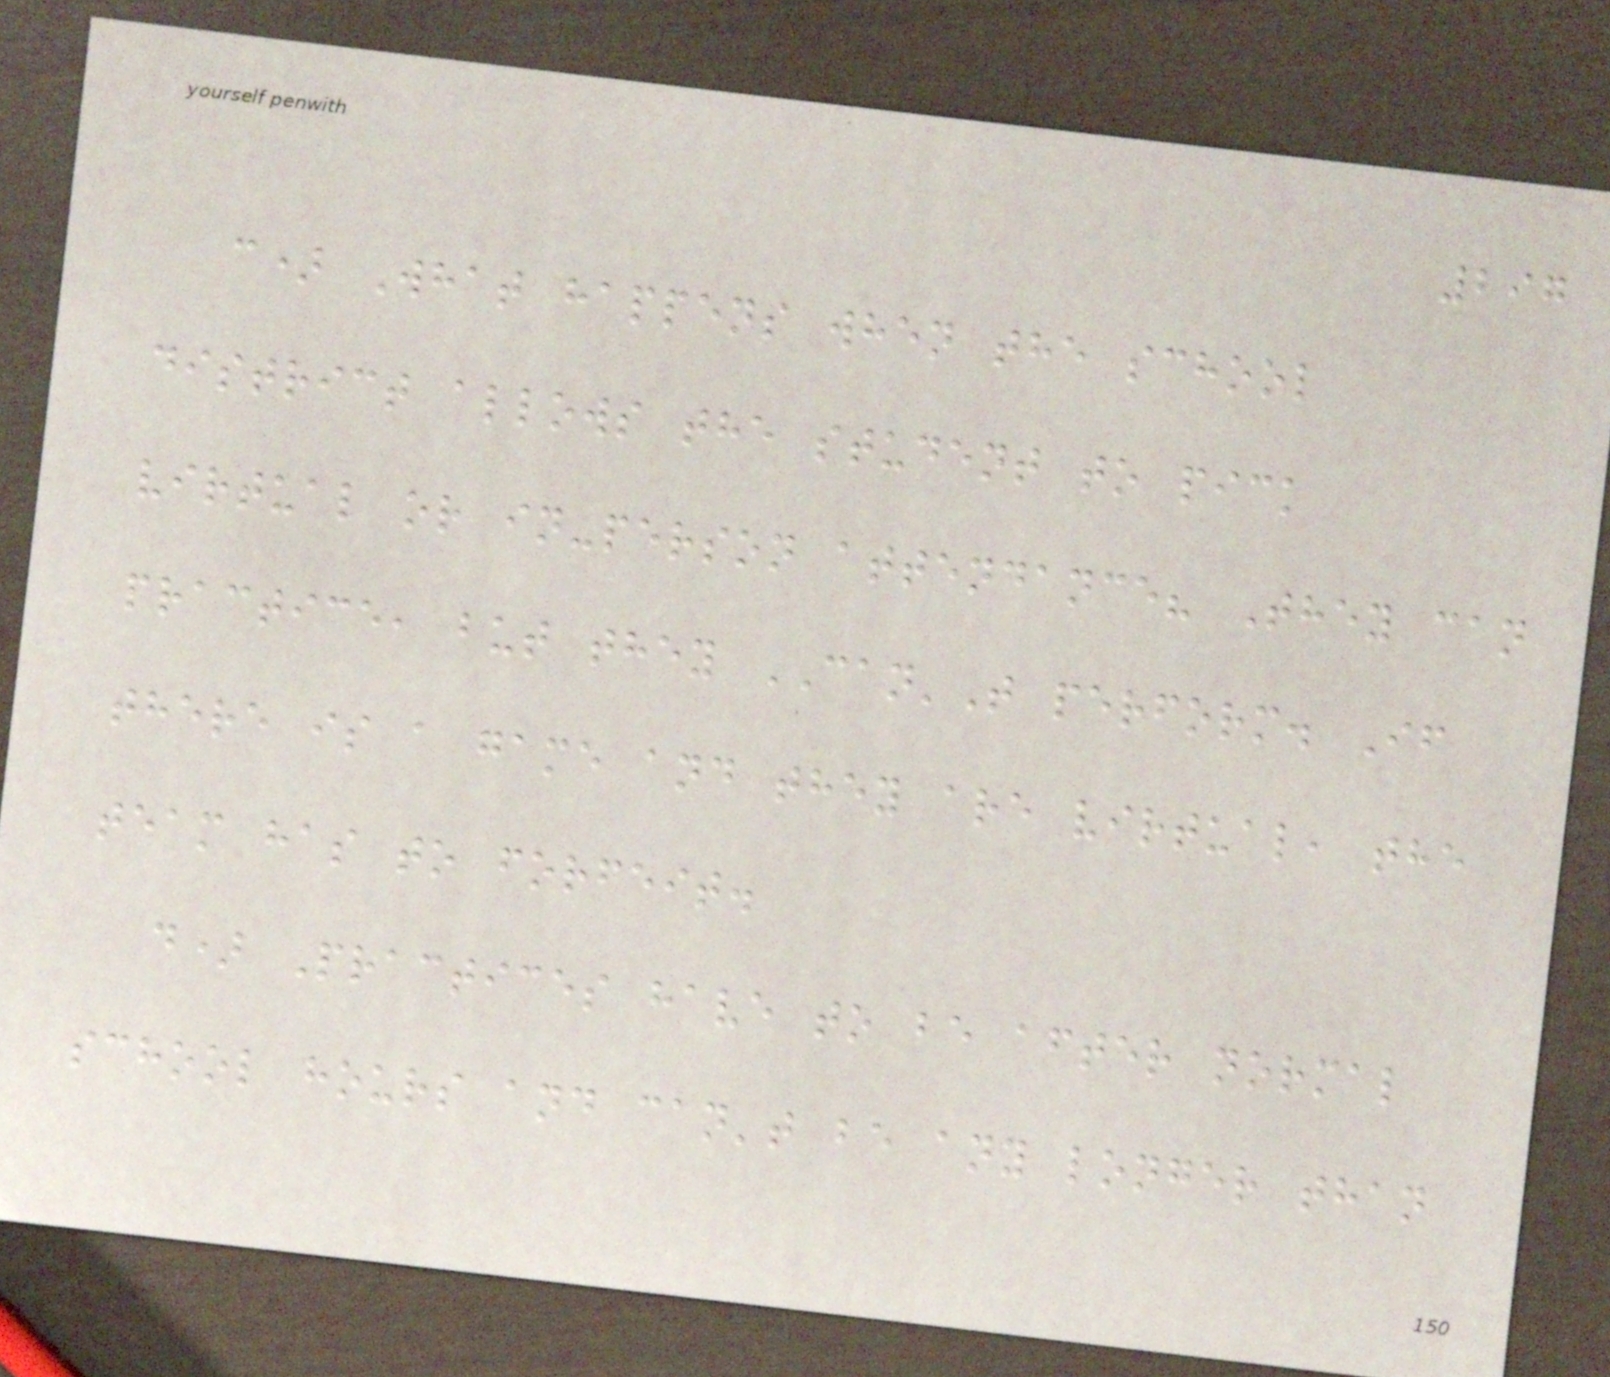297
c) What happens when the school
district allows the student to pick
virtual or in-person attendance? They can
practice, but they CAN'T perform. If
there is a game and they are virtual, the
team has to forfeit.
d) Practices have to be after normal
school hours and can't be any longer than
